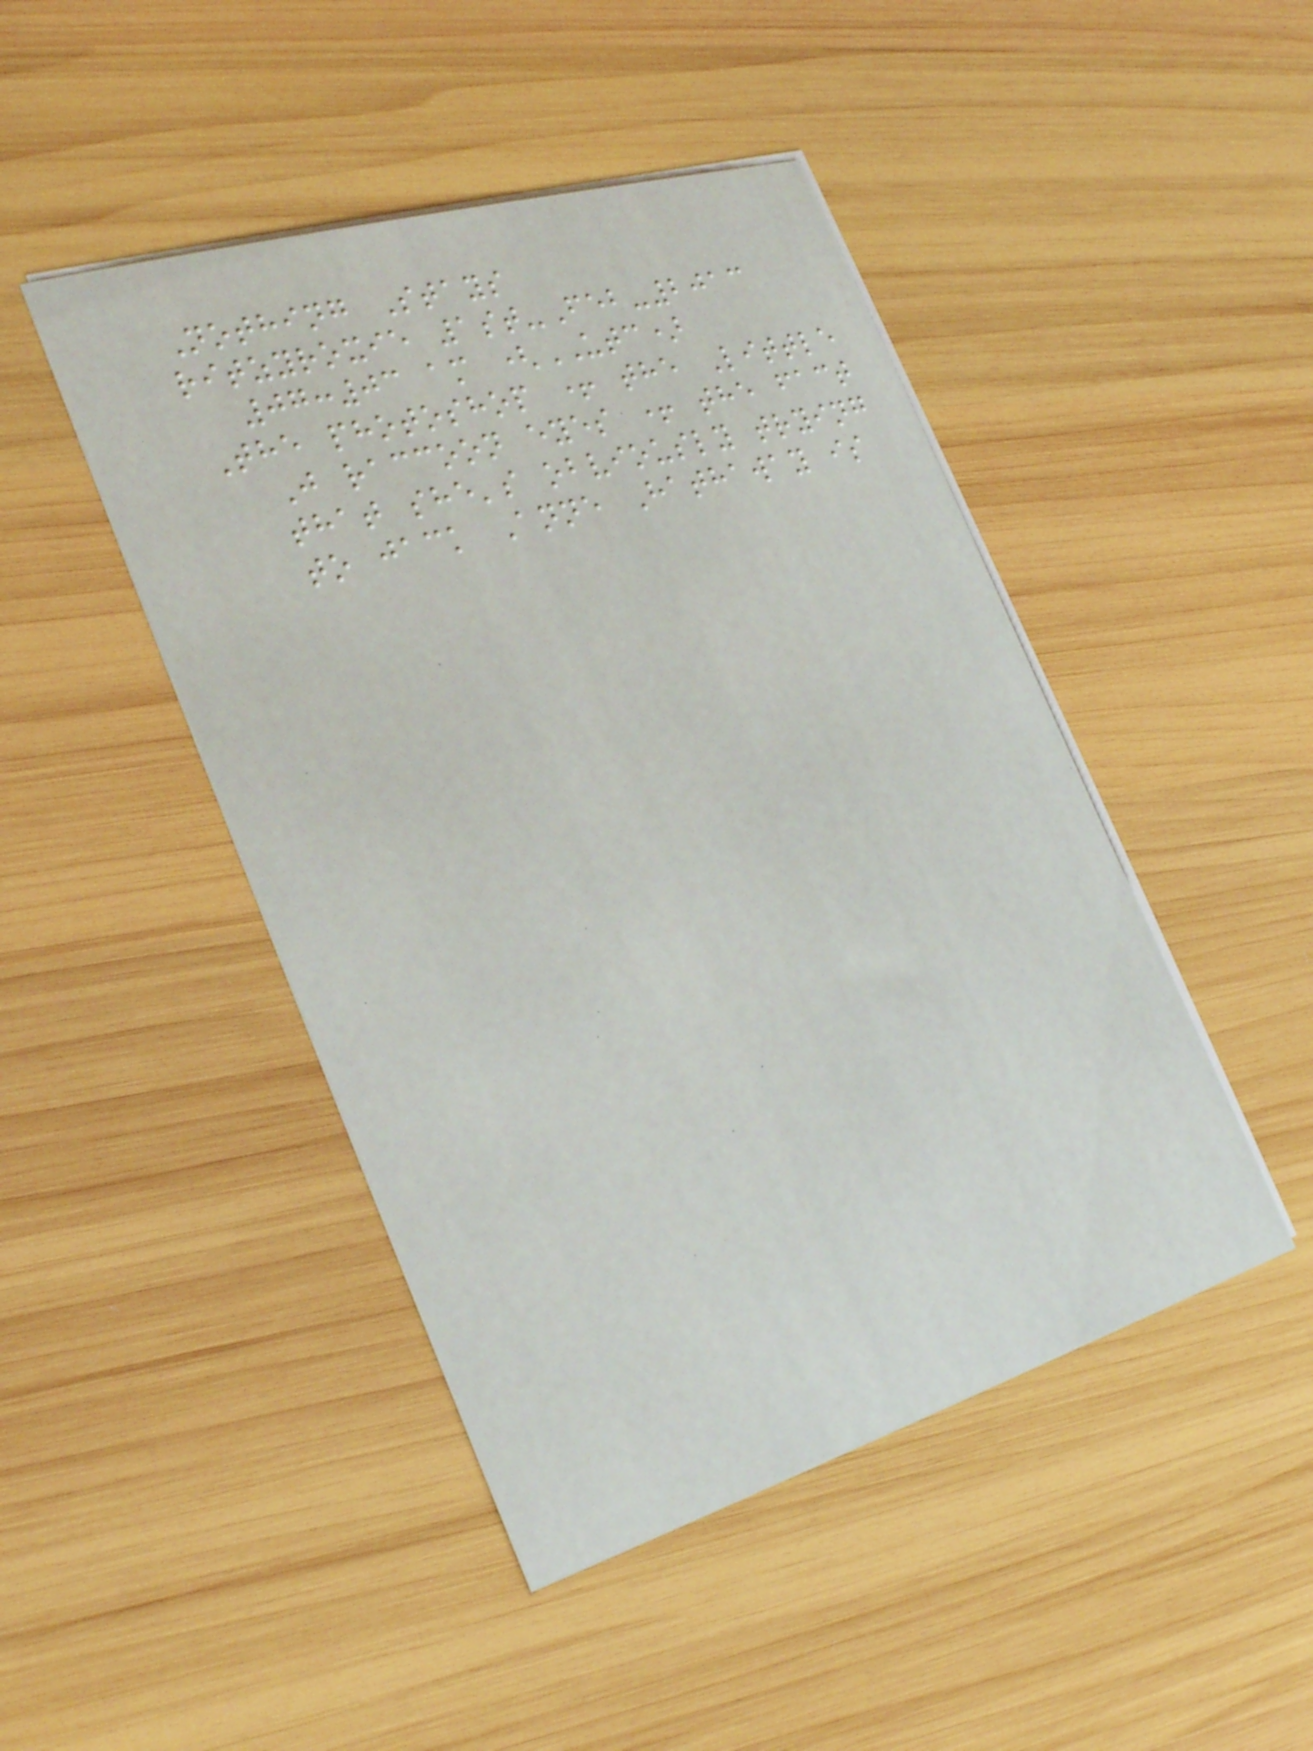Nothing Stays
ritzyroxie 1st-Feb-2013
07:03 am (UTC)
The photoshop + the Little
J raccoon eyes + the fact
that she's obviously trying
to jack Anne Hathaway is
